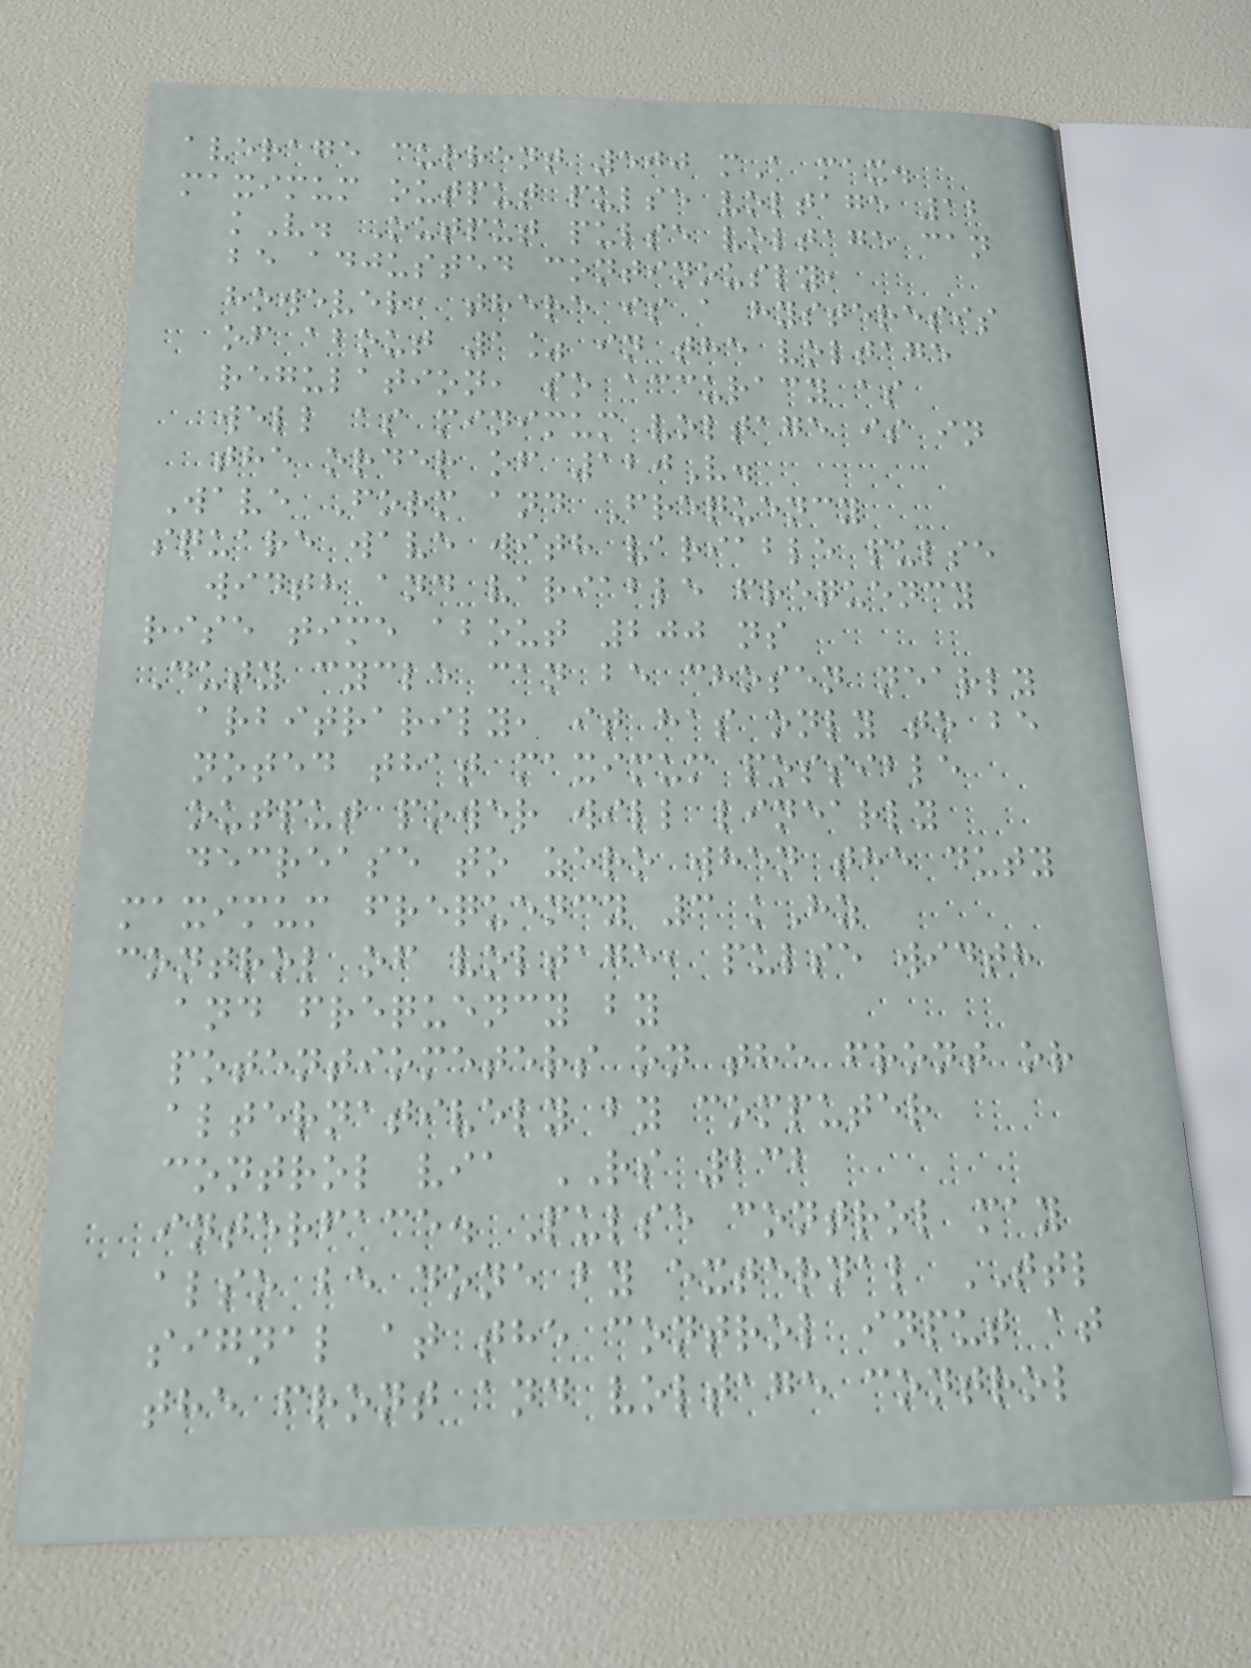average current 500 mA max.
maximum output pulse voltage 12
kV. Output pulse voltage can
be adjusted continously,
however, there is a hysteresis
of about 1% in the voltage
regulation, so accuracy as
well as minimum voltage is in
the order of 120V.
Wave Form and Frequency
square wave with variable pulse
width and variable frequency
rise time about 200 ns
Duty cycle can be chosen nearly
arbitrarily, it has only to be
noted that maximum possible
output power will linearly
decrease to zero when the duty
maximum frequency 3 kHz
control of voltage, pulse width
and frequency by
potentiometers on the front or
alternatively by computer
control via RS 232
interface. Pulse control may
also be done by external TTL
signal at the control input at
the front and voltage control
